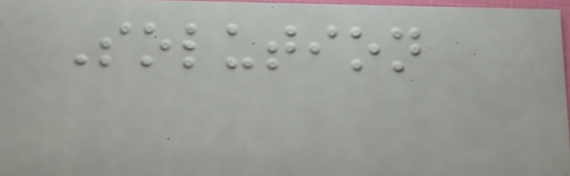Solution
